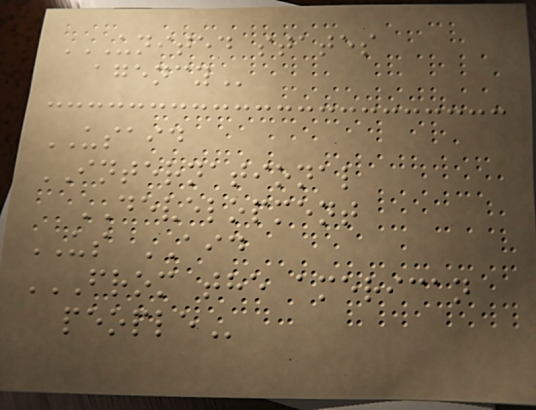UNITED STATES
AGENCY
USAID
INTERNATIONAL
DEVELOPMENT
US AID
FROM THE AMERICAN
PEOPLE
